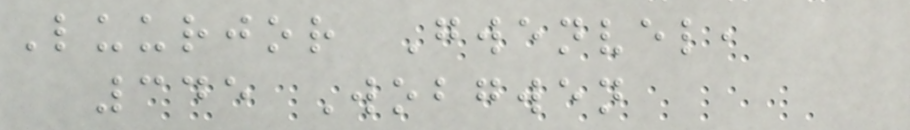Luurjor Gwenvel,
345 Wobgwen
